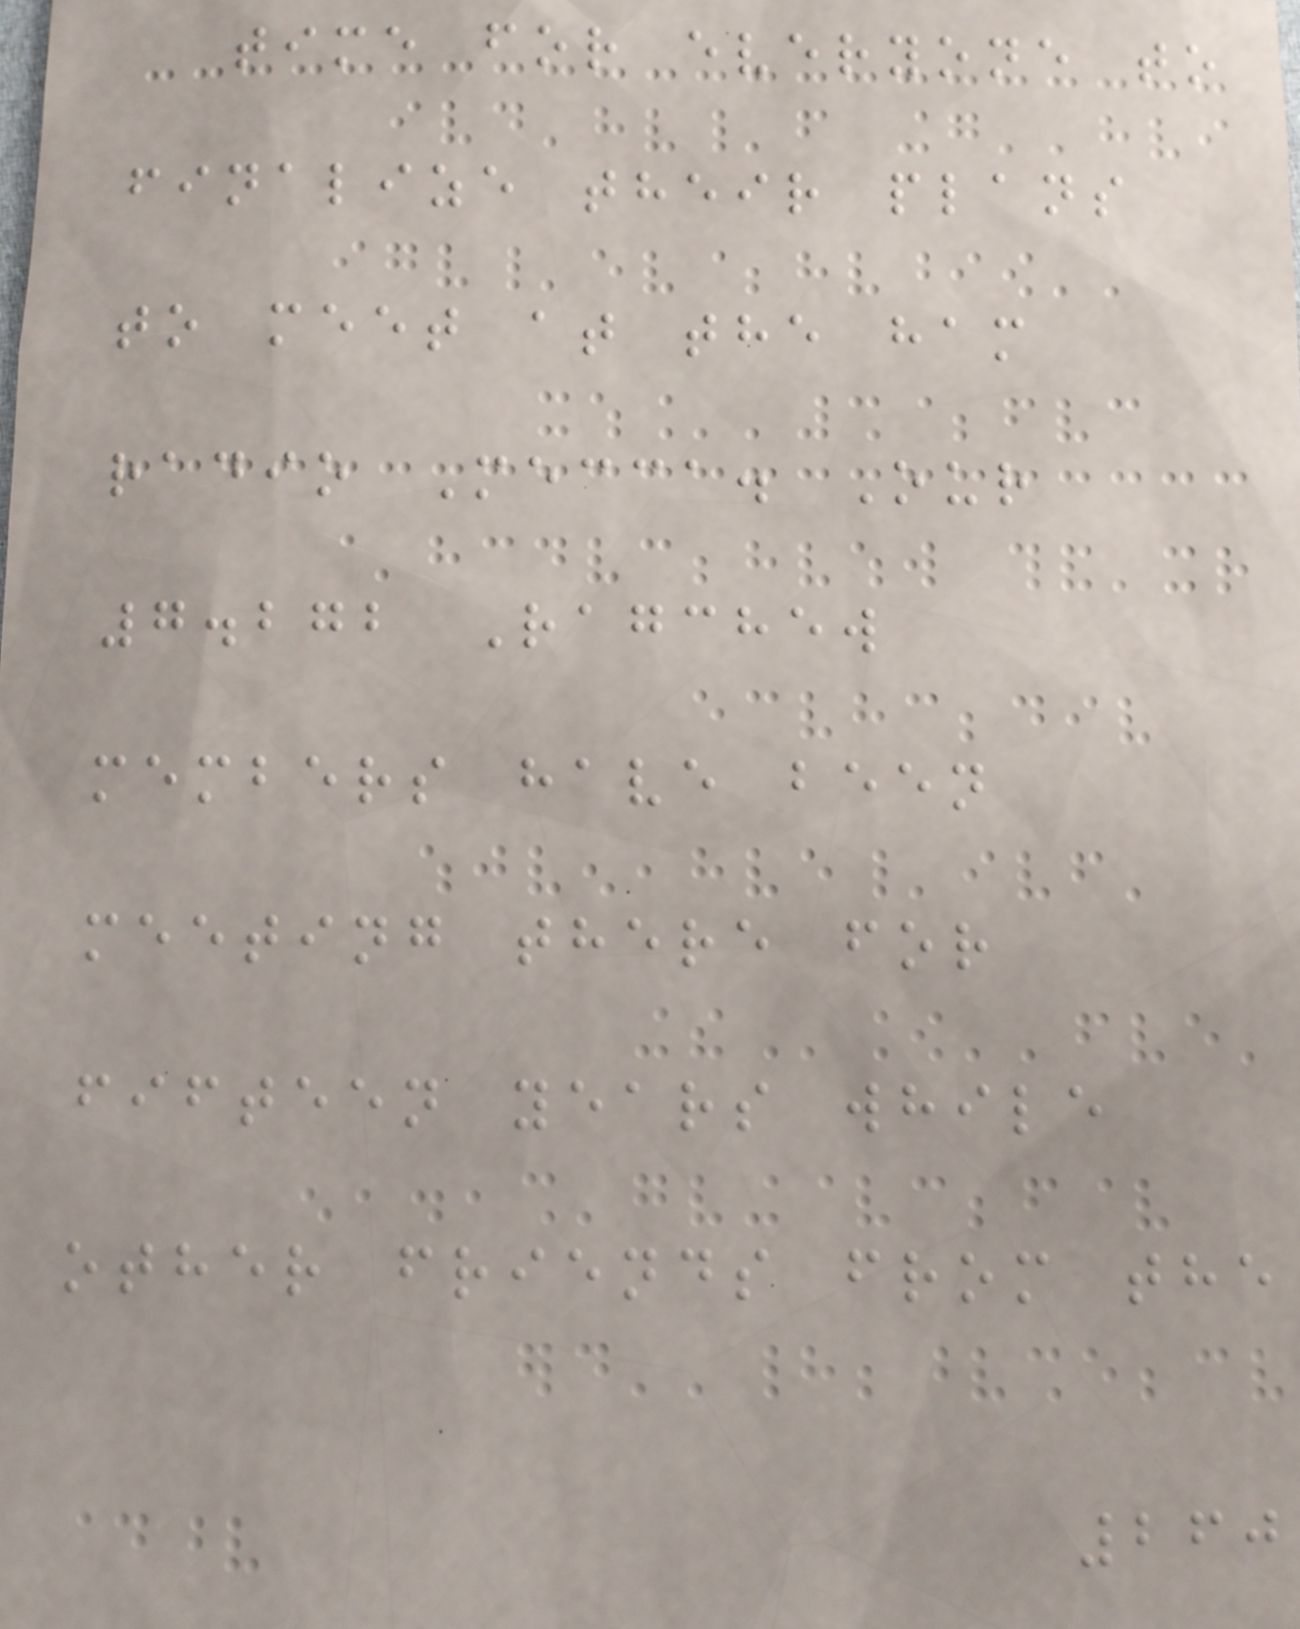time for everyone to
finalize their plans
to meet at the ham
radio Mecca. Our
7.272 Ragchew
members have been
meeting there for
fifteen years while
other friends from the
260
